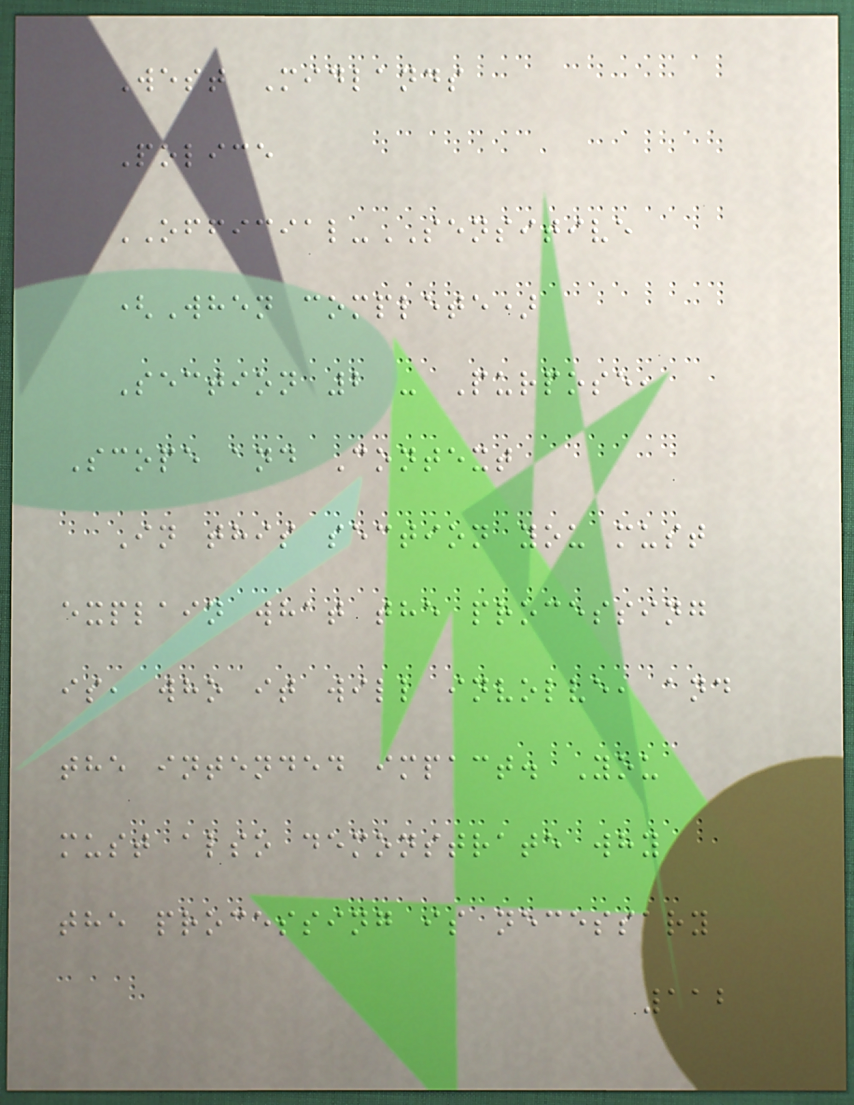West Midlands
Police
OFFICIAL-SENSITIVE
(When complete)
Section 2 - Purpose,
Scope and Context
In this section you must
explain what the processing
is, who it will involve, and
the intended impact. You
must also demonstrate why
the processing is necessary
112
